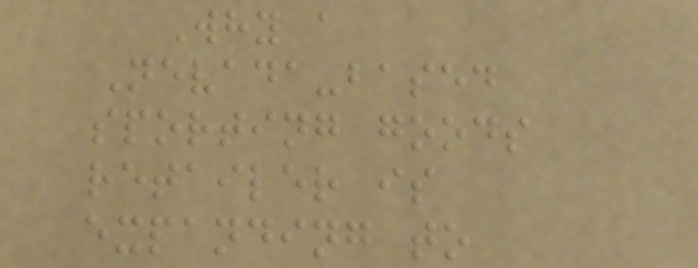Why a
Nevada-based
sporting goods
retailer is
expanding to
